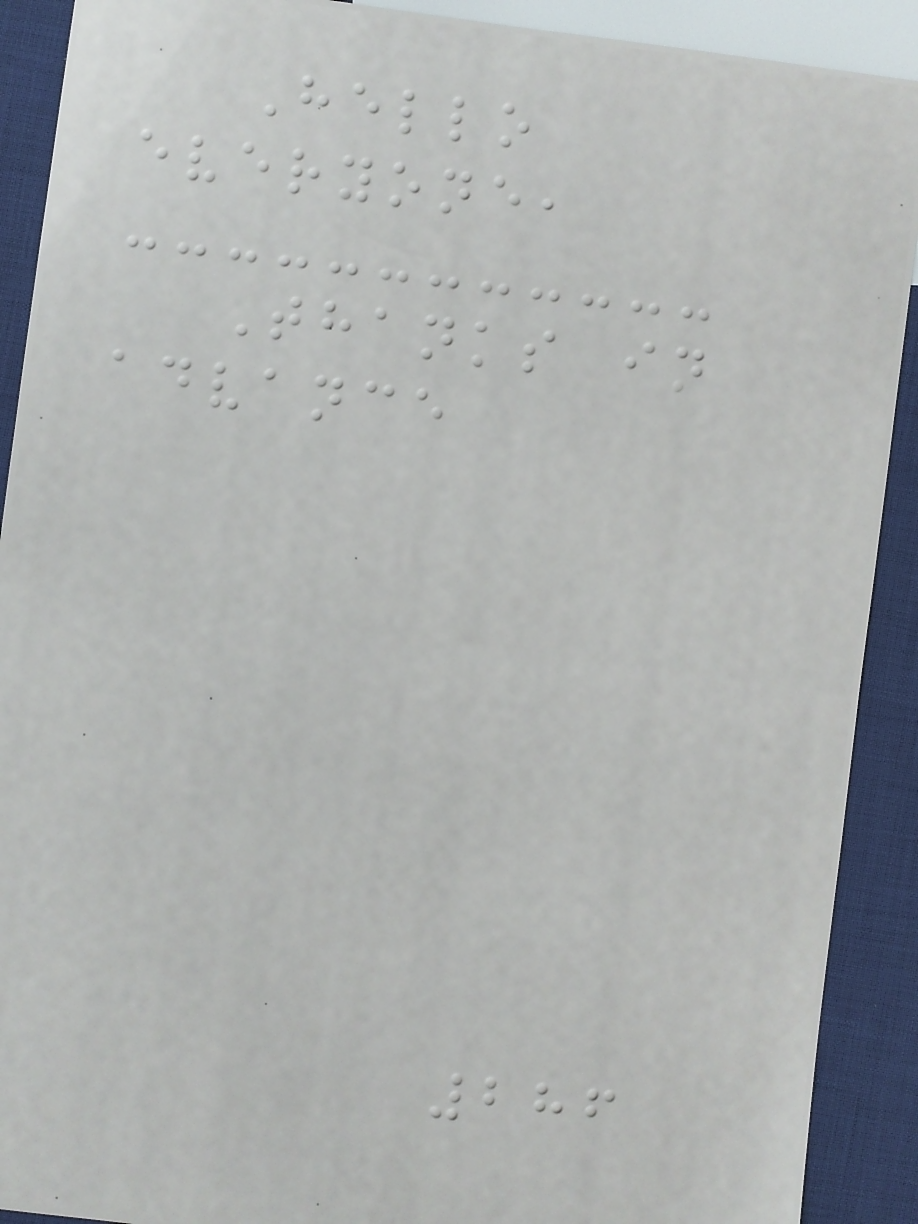Hello
everyone,
Thanks in
advance
286
